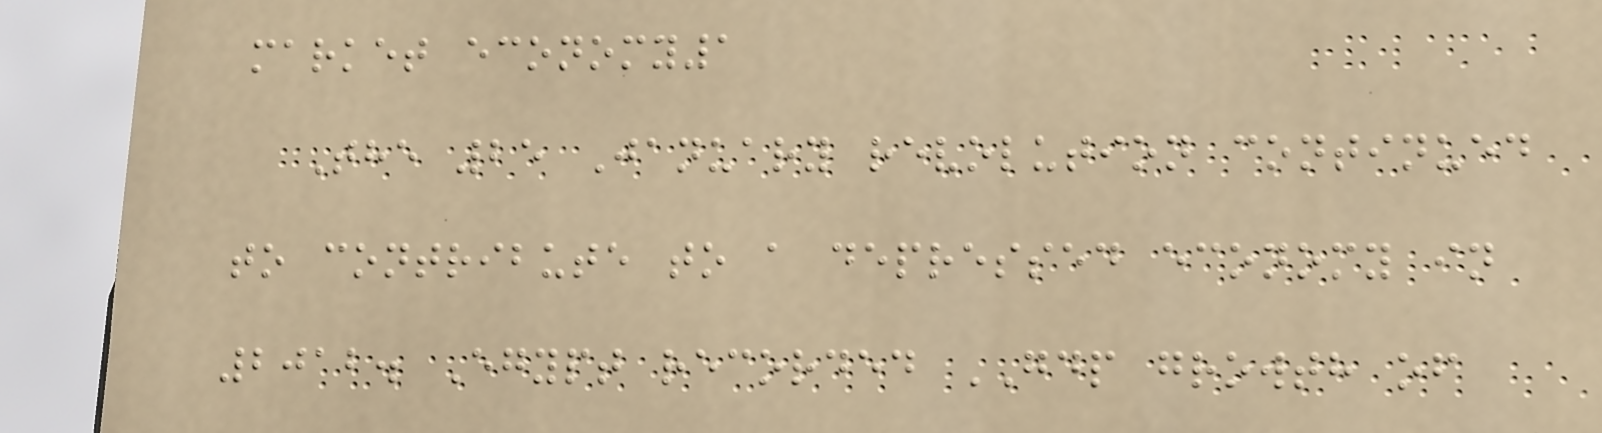market economy1
The 25 January revolution continued
to contribute to a depressed economy in
2012. Egypt recorded GDP growth of
